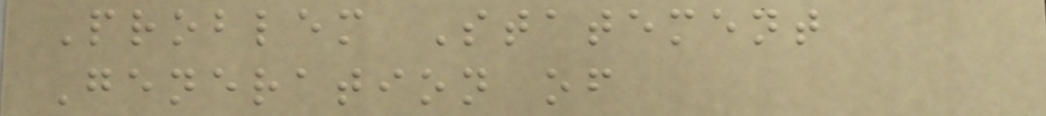Problem Statement
Generation of
